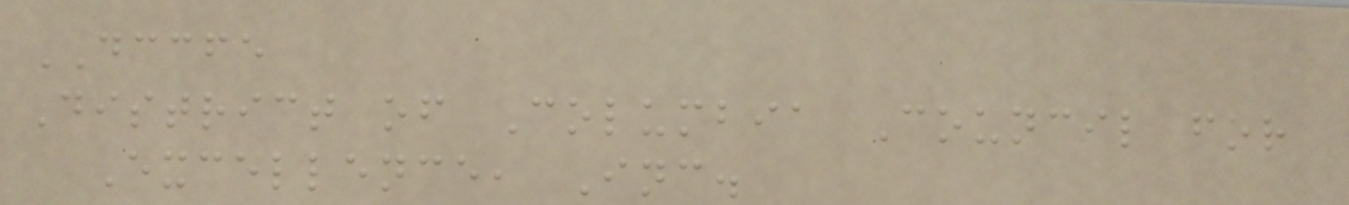DCCFE
District of Columbia Council for
Excellence, Inc.
